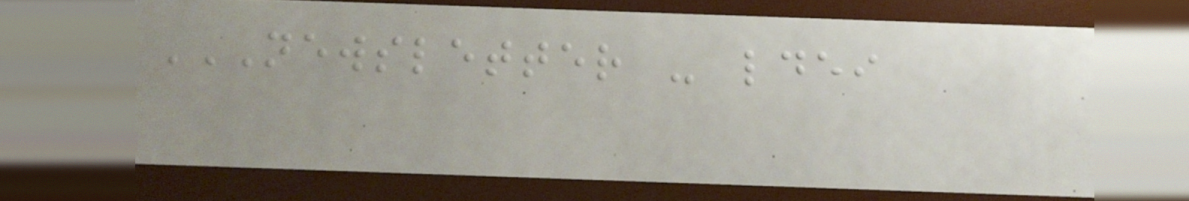NEWSLETTER - LDEI
